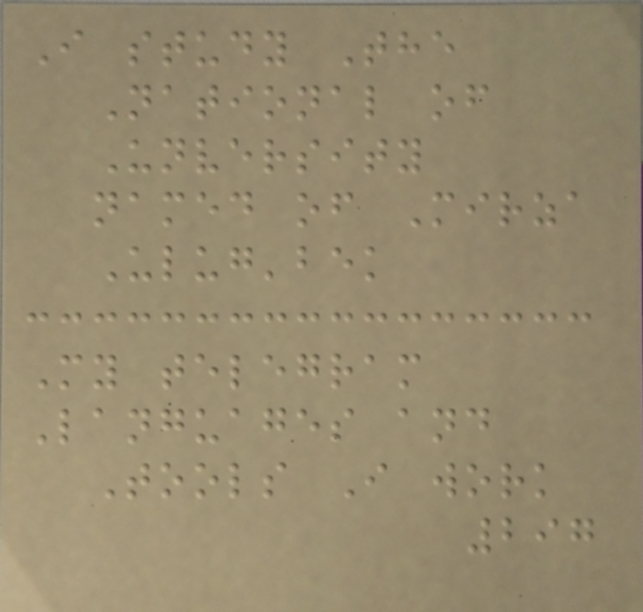I study The
National of
Unversity
named of Mirza
Ulug'bek
My telegram
Languages and
Tools I work
297
